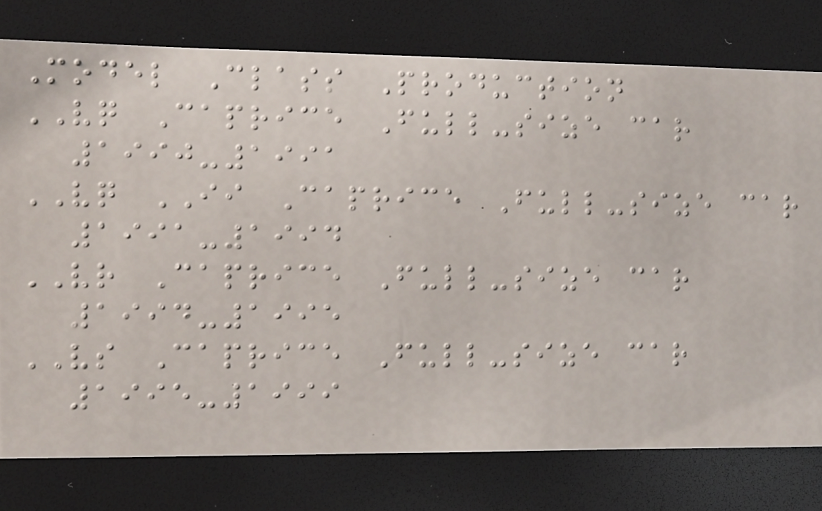Model Class Production
VQ Caprice Full-size car
1990-1991
VQ II Caprice Full-size car
1991-1994
VR Caprice Full-size car
1994-1995
VS Caprice Full-size car
1995-1999
